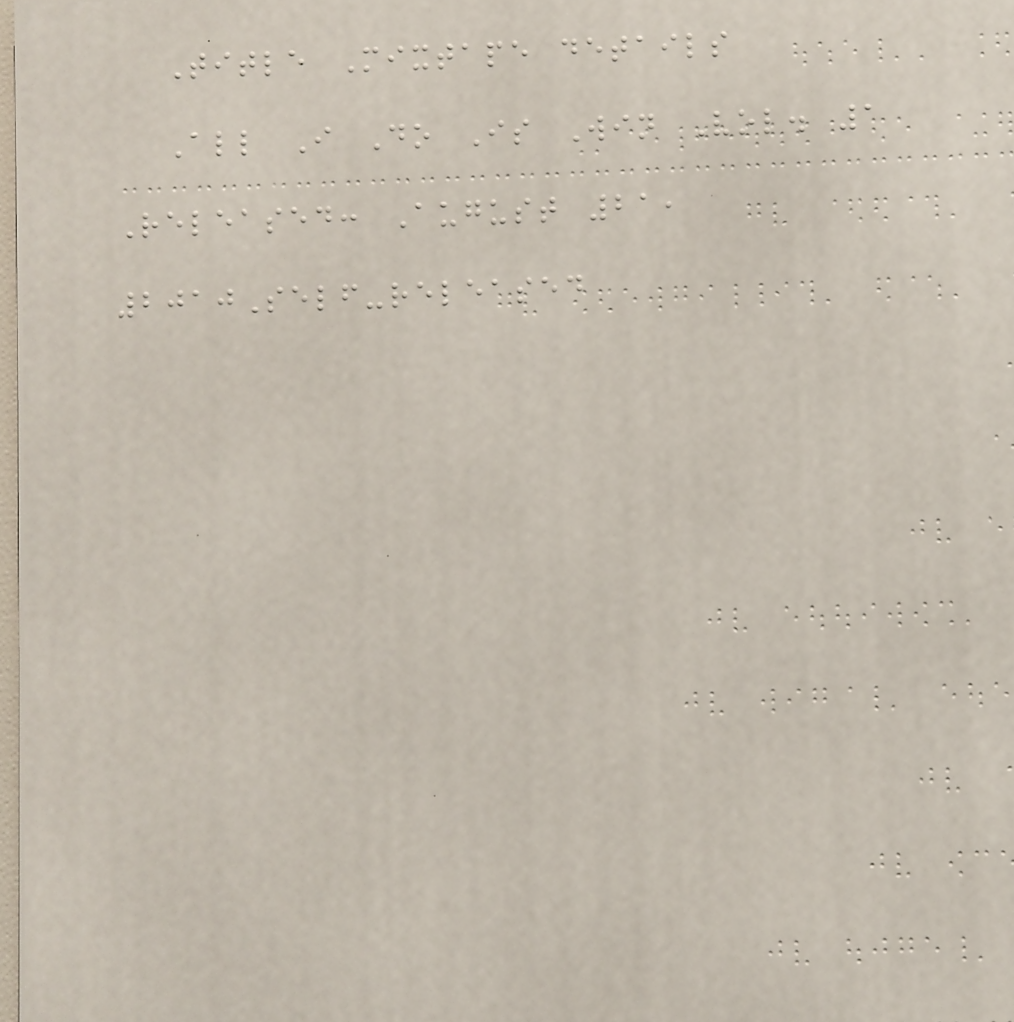Title Mixtape details
All I Do Is Win Vol. 1
Released: August 21,
2010Self-released
